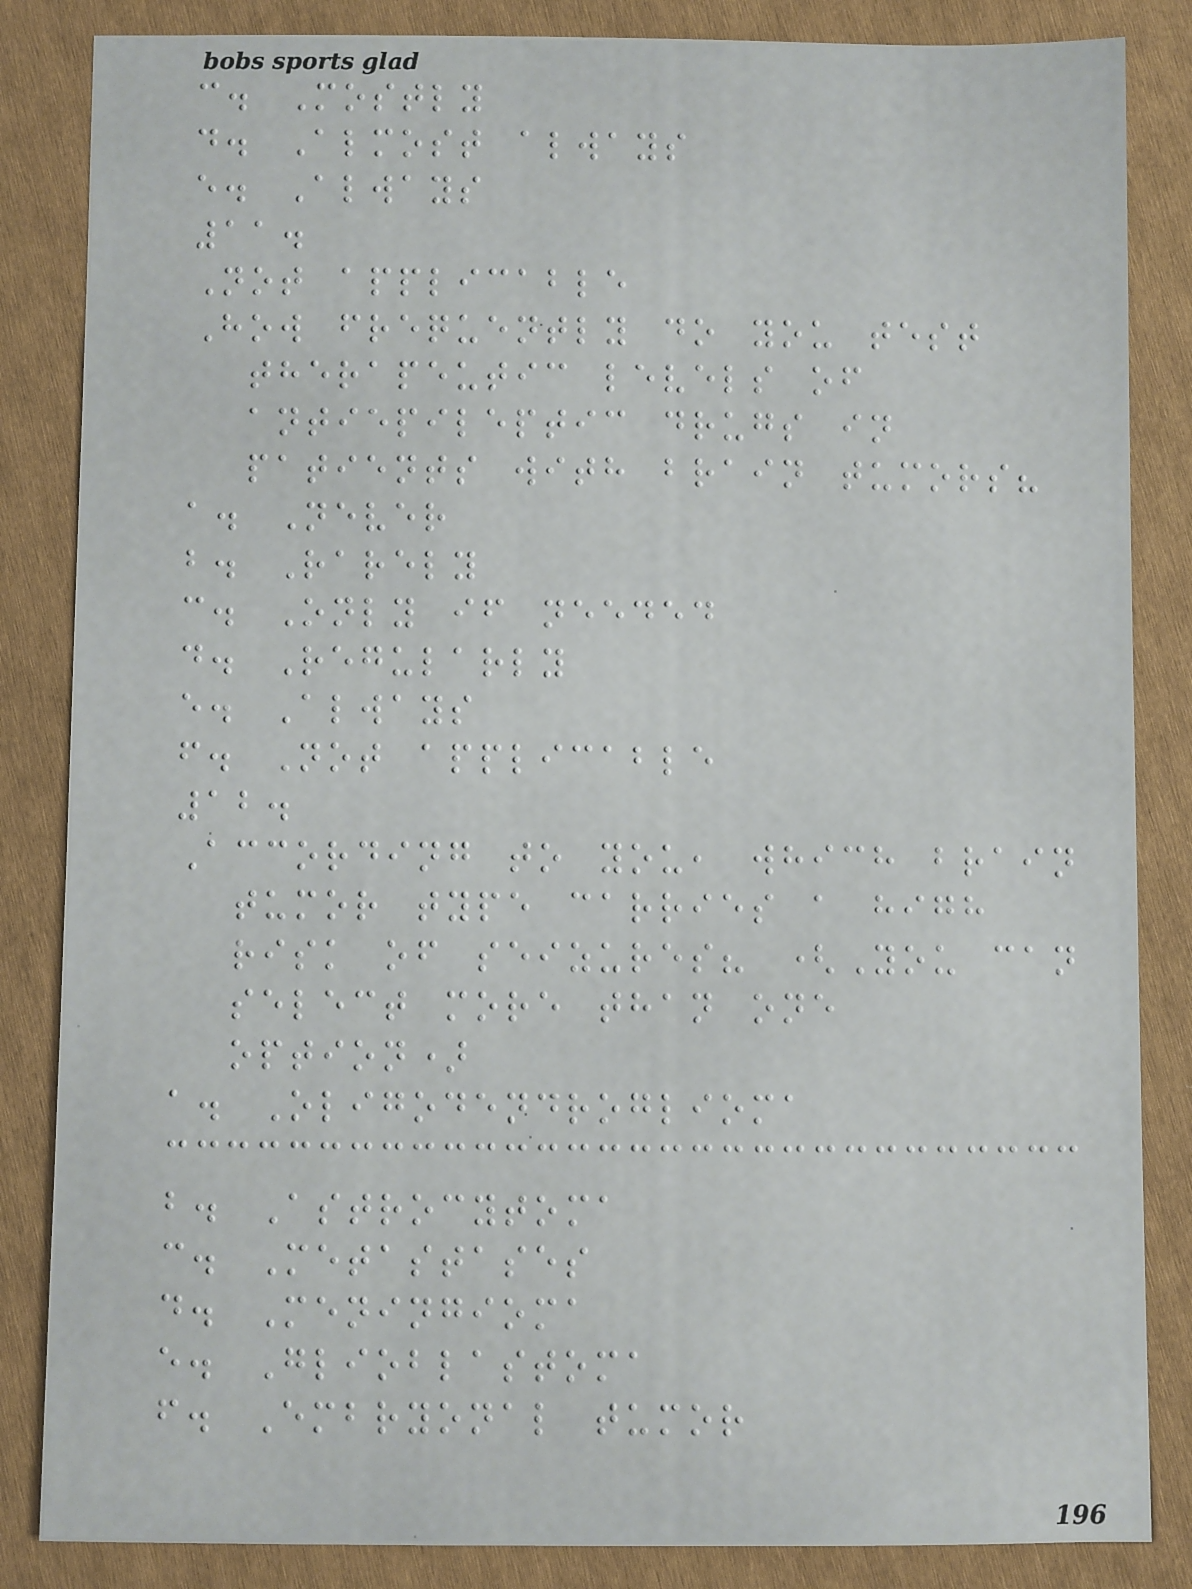c. Mostly
d. Almost always
e. Always
11.
Not applicable
How frequently do you test
therapeutic levels of
antiepileptic drugs in
patients with brain tumors?
a. Never
b. Rarely
c. Only if needed
d. Regularly
e. Always
f. Not applicable
12.
According to you, which brain
tumor type carries a high
risk of seizures? (You can
select more than one
option)
a. Oligodendroglioma
b. Astrocytoma
c. Metastases
d. Meningioma
e. Glioblastoma
f. Embryonal tumor
